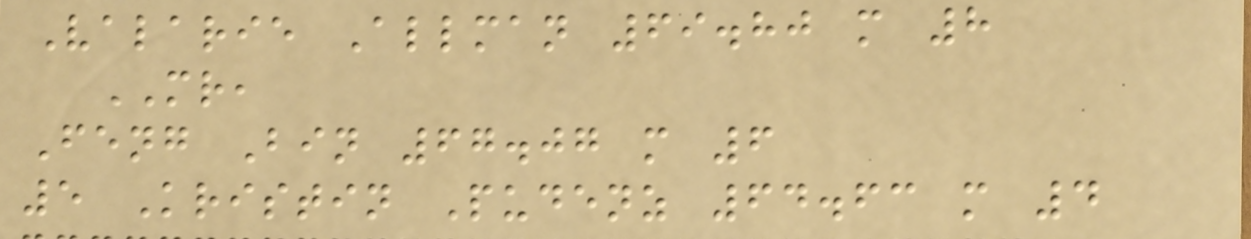Valarie Allman 69.80 m 8
MR,
Feng Bin 67.07 m 6
5 Kristin Pudenz 64.63 m 4
